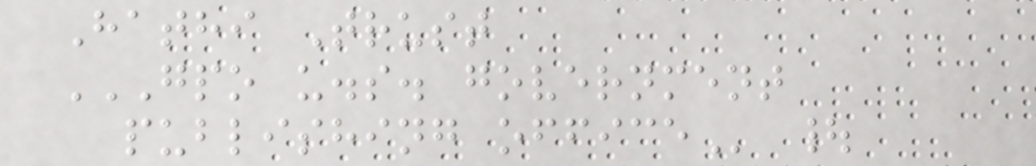Hathi Trust
GPO U.S. GOVERNMENT
PUBLISHING OFFICE |
